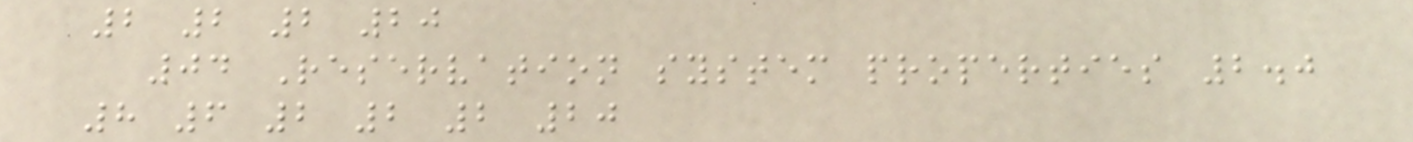2 2 2 20
04 Reservation system properties 2.0
8 6 2 2 2 20
